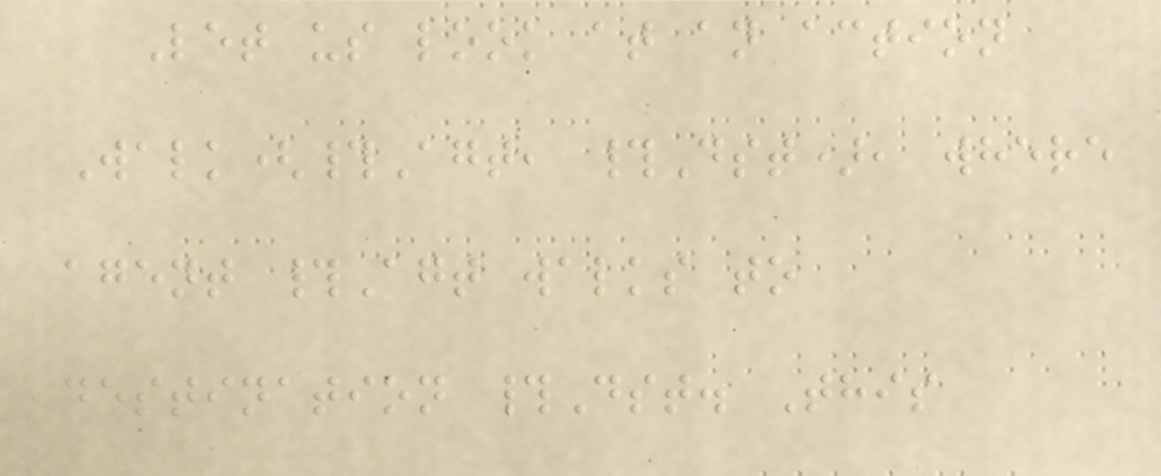Let us look at an action
Walk(#Agt, #Dst), where
agent #Agt walks to
destination #Dst. This
